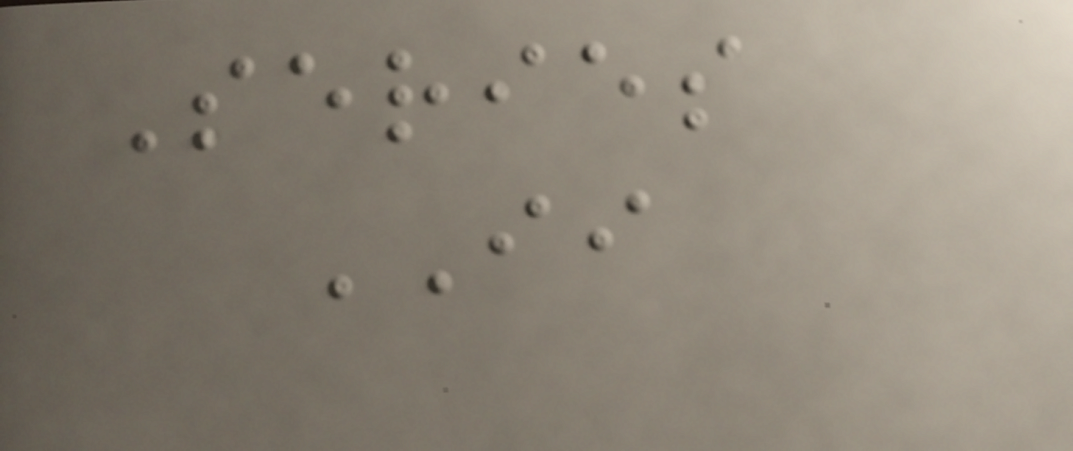Series
II
